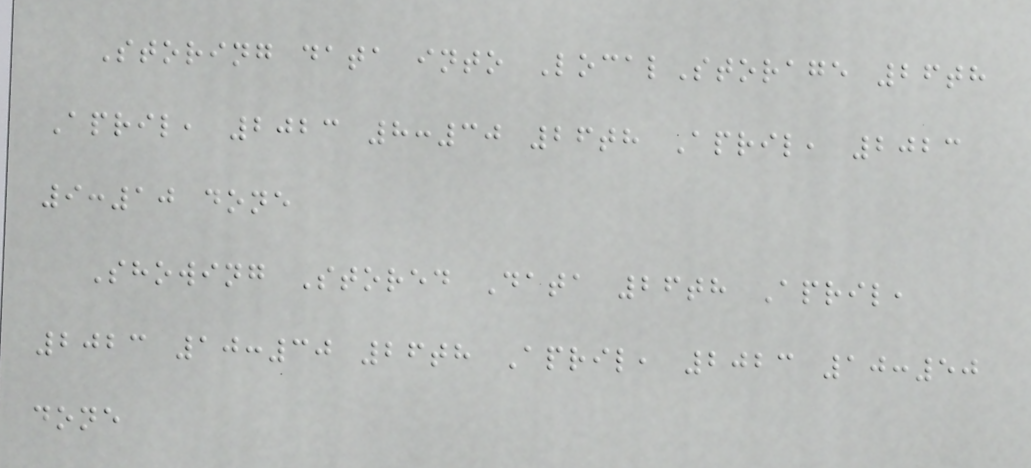Storing data into LocalStorage 26th
April, 2023 8:30 26th April, 2023
9:10 done
Showing Stored Data 26th April,
2023 10:30 26th April, 2023 10:50
done
